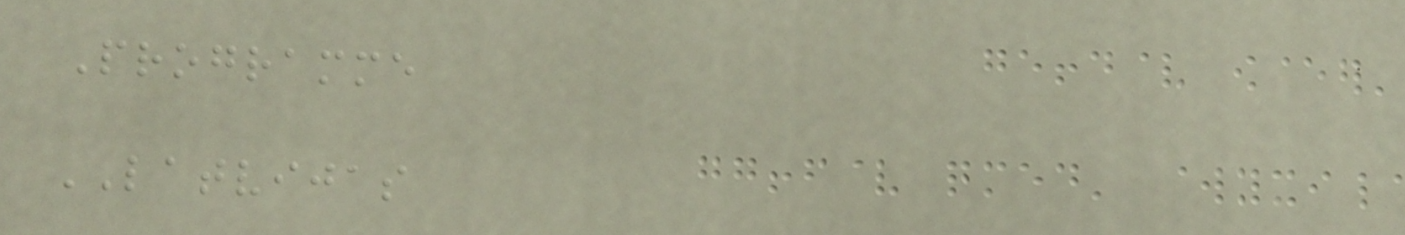Programme
LATVIJAS
